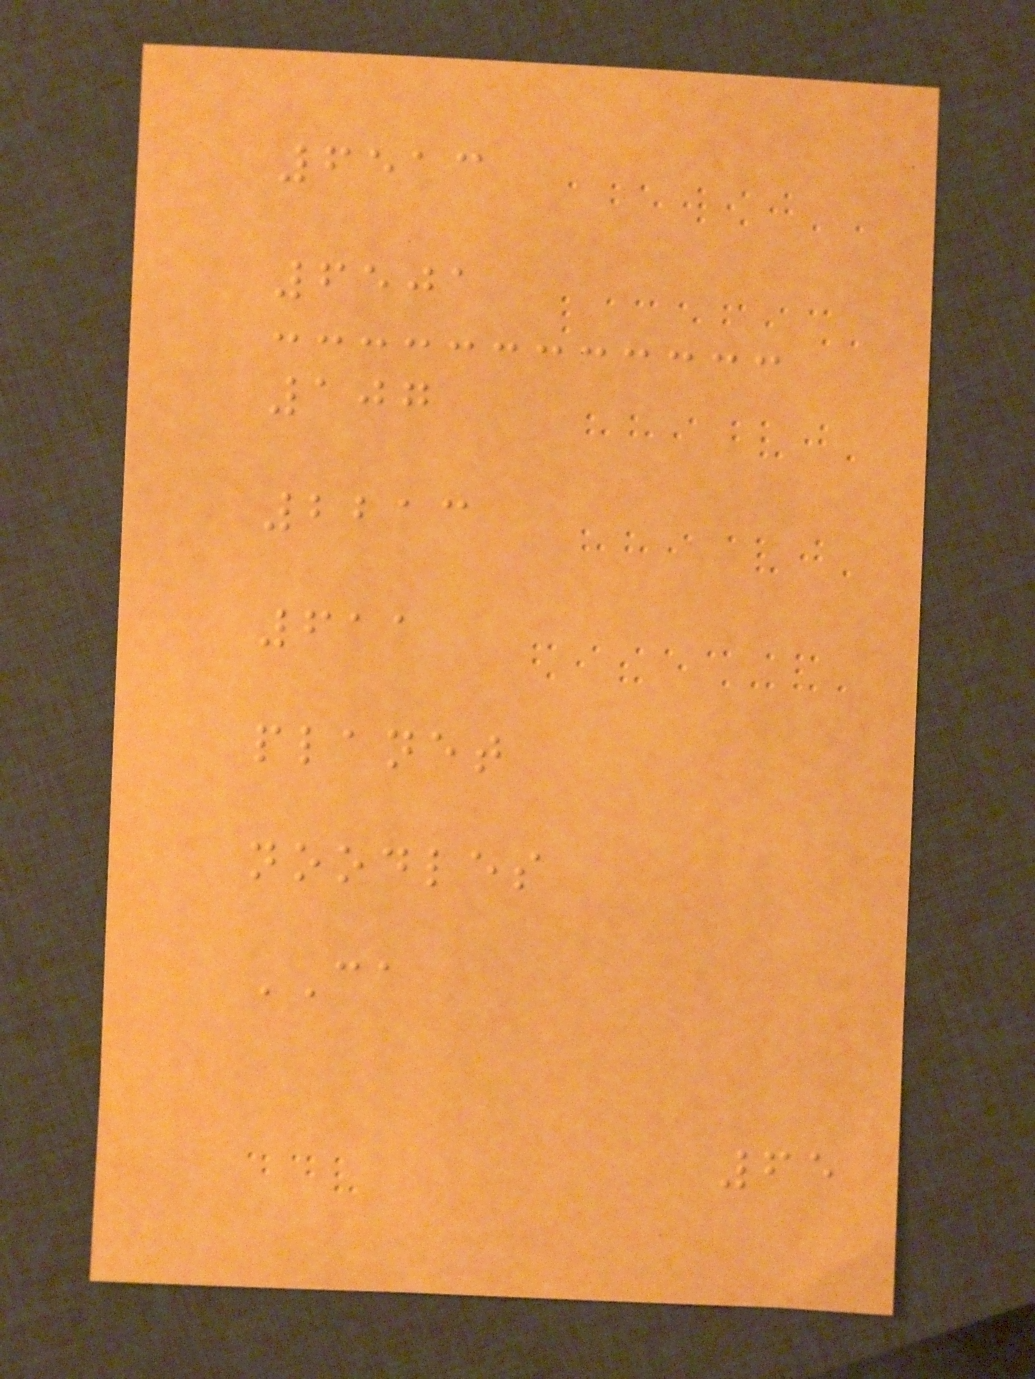6513
6501
107
2213
611
planet
noodles
CA
65
